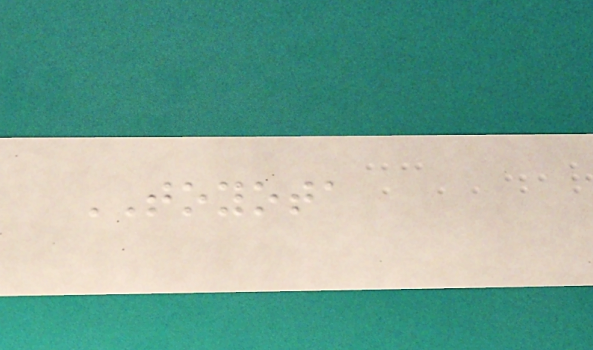TOYOTA
